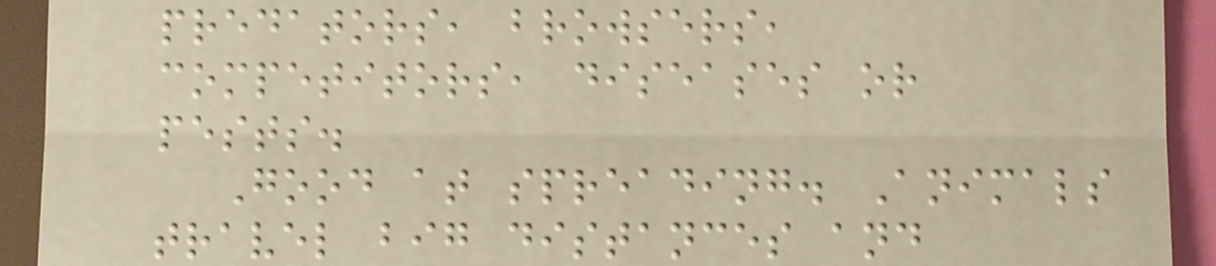predators, browsers,
competitors, diseases or
pests.
Good at spreading. Animals
travel big distances and
